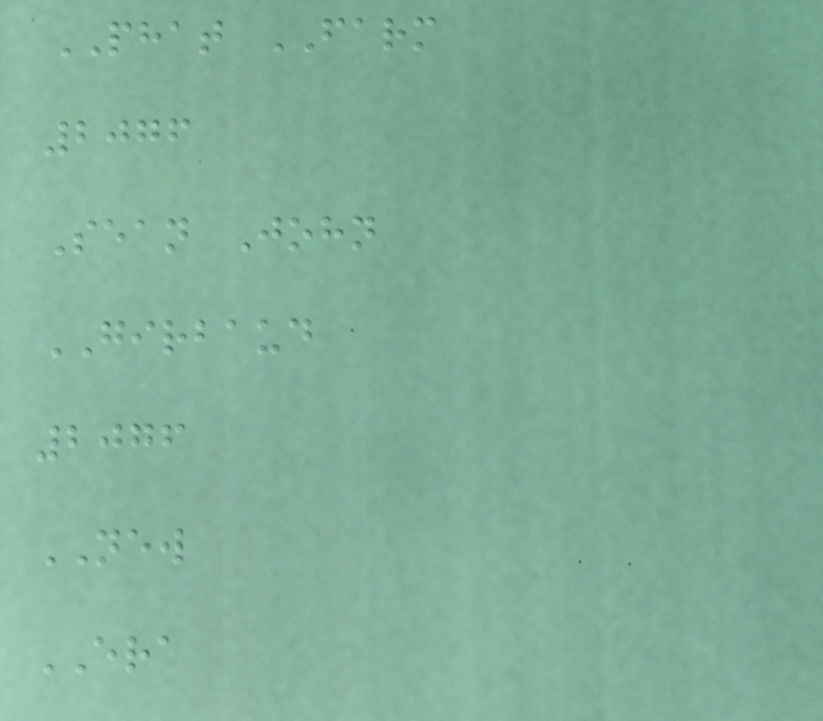PHAT FARM
2076
Sean John
GIRBAUD
2076
NEW
ERA
